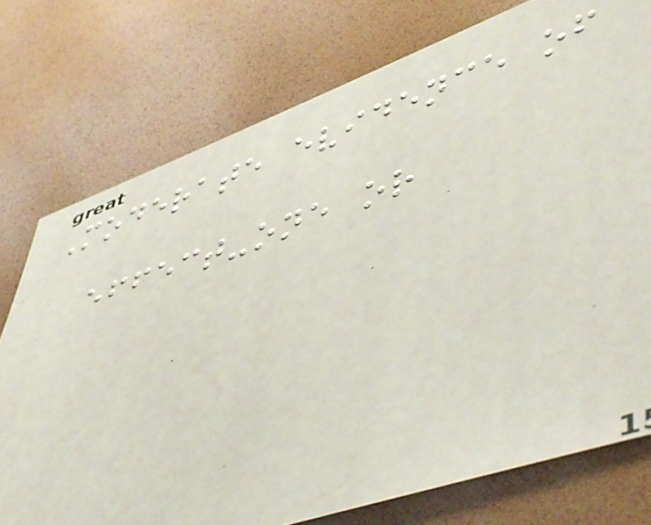Moderate evidence of
effect-one or
